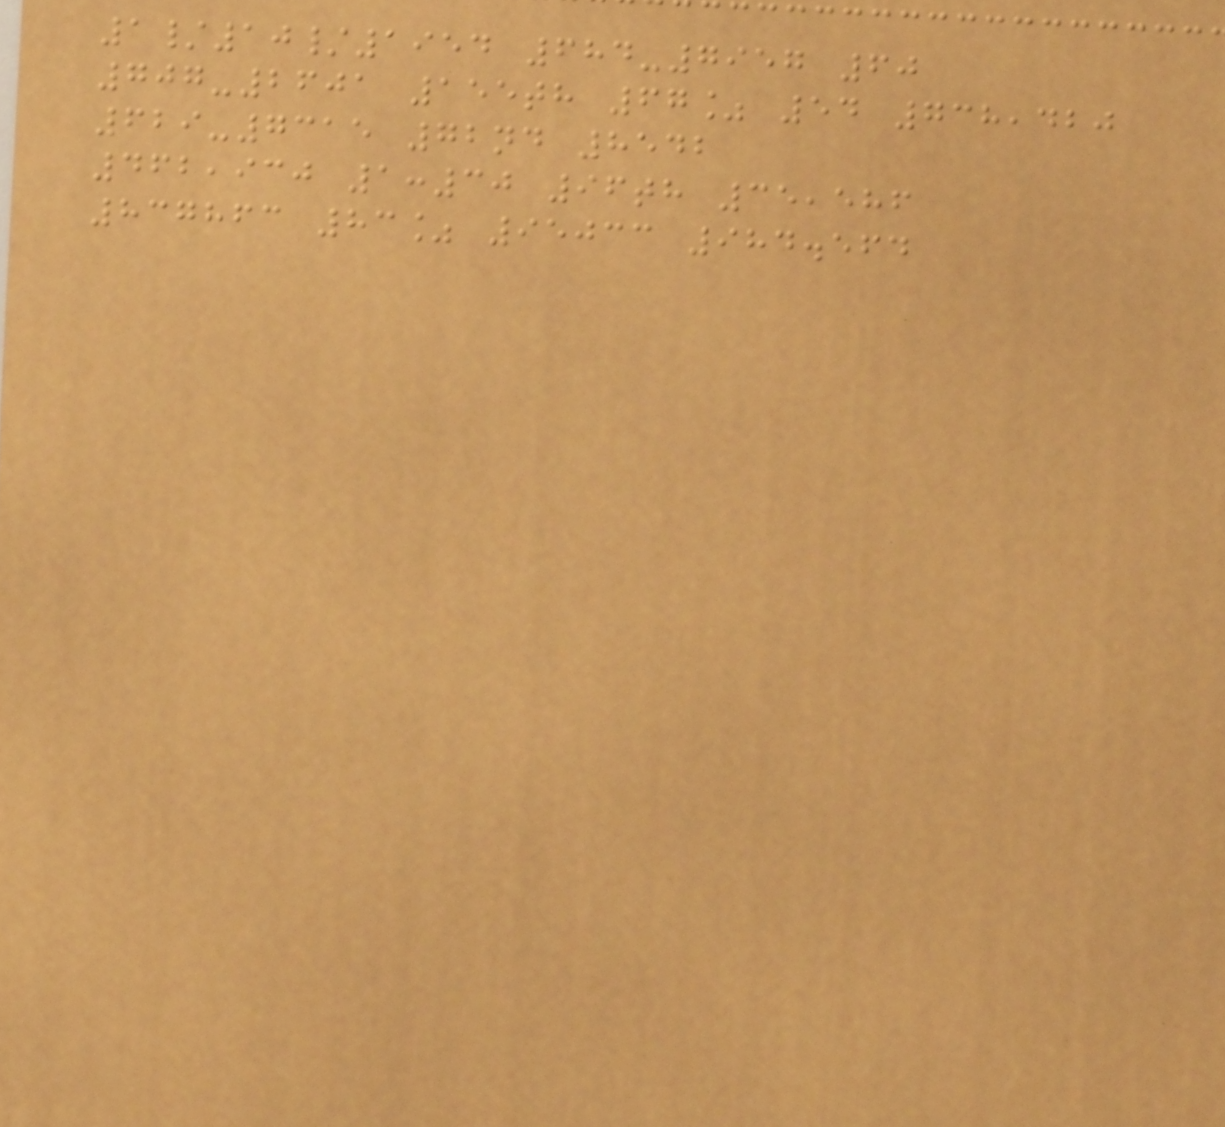1/10/1954 684-7957 60
707-2601 155th 67% 54 738,420
629-7315 72nd 8542
462,930 1:30 96th 35,586
837863 83% 95033 984.564
